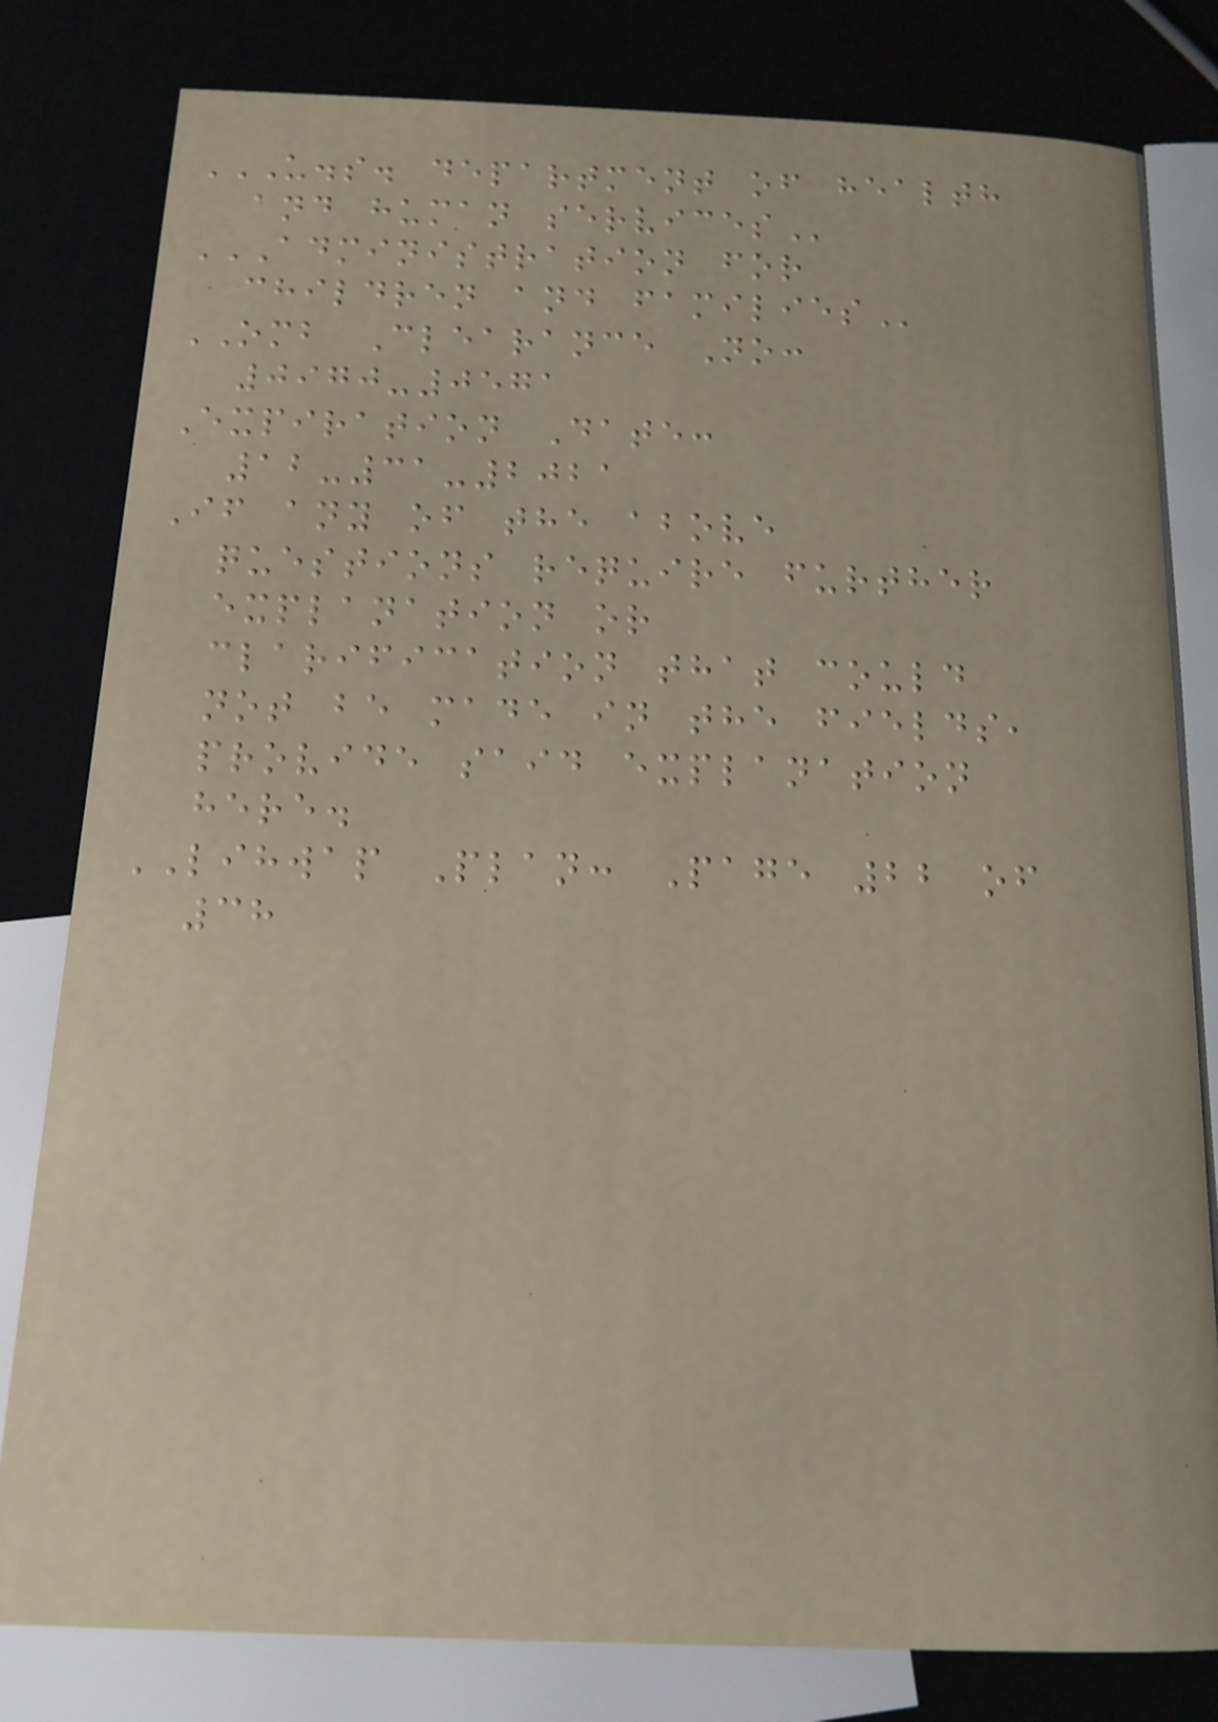U.S. DEPARTMENT OF HEALTH
AND HUMAN SERVICES
ADMINISTRATION FOR
CHILDREN AND FAMILIES
OMB Clearance No:
0970-0571
Expiration Date:
12-31-2021
If any of the above
questions require further
explanation or
clarification that could
not be made in the fields,
provide said explanation
here.
LIHWAP Plan: Page 22 of
38
